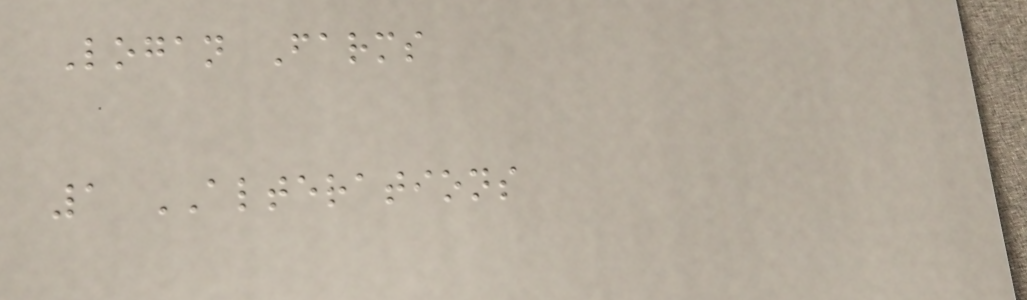Logan Farms
1 ALTERATIONS
